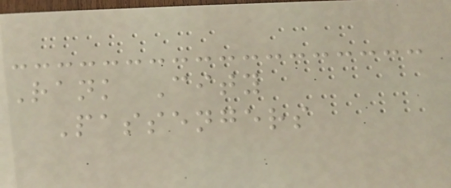Rank City
Passengers
